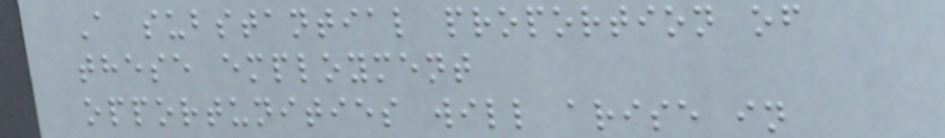A substantial proportion of
these employment
opportunities will arise in
